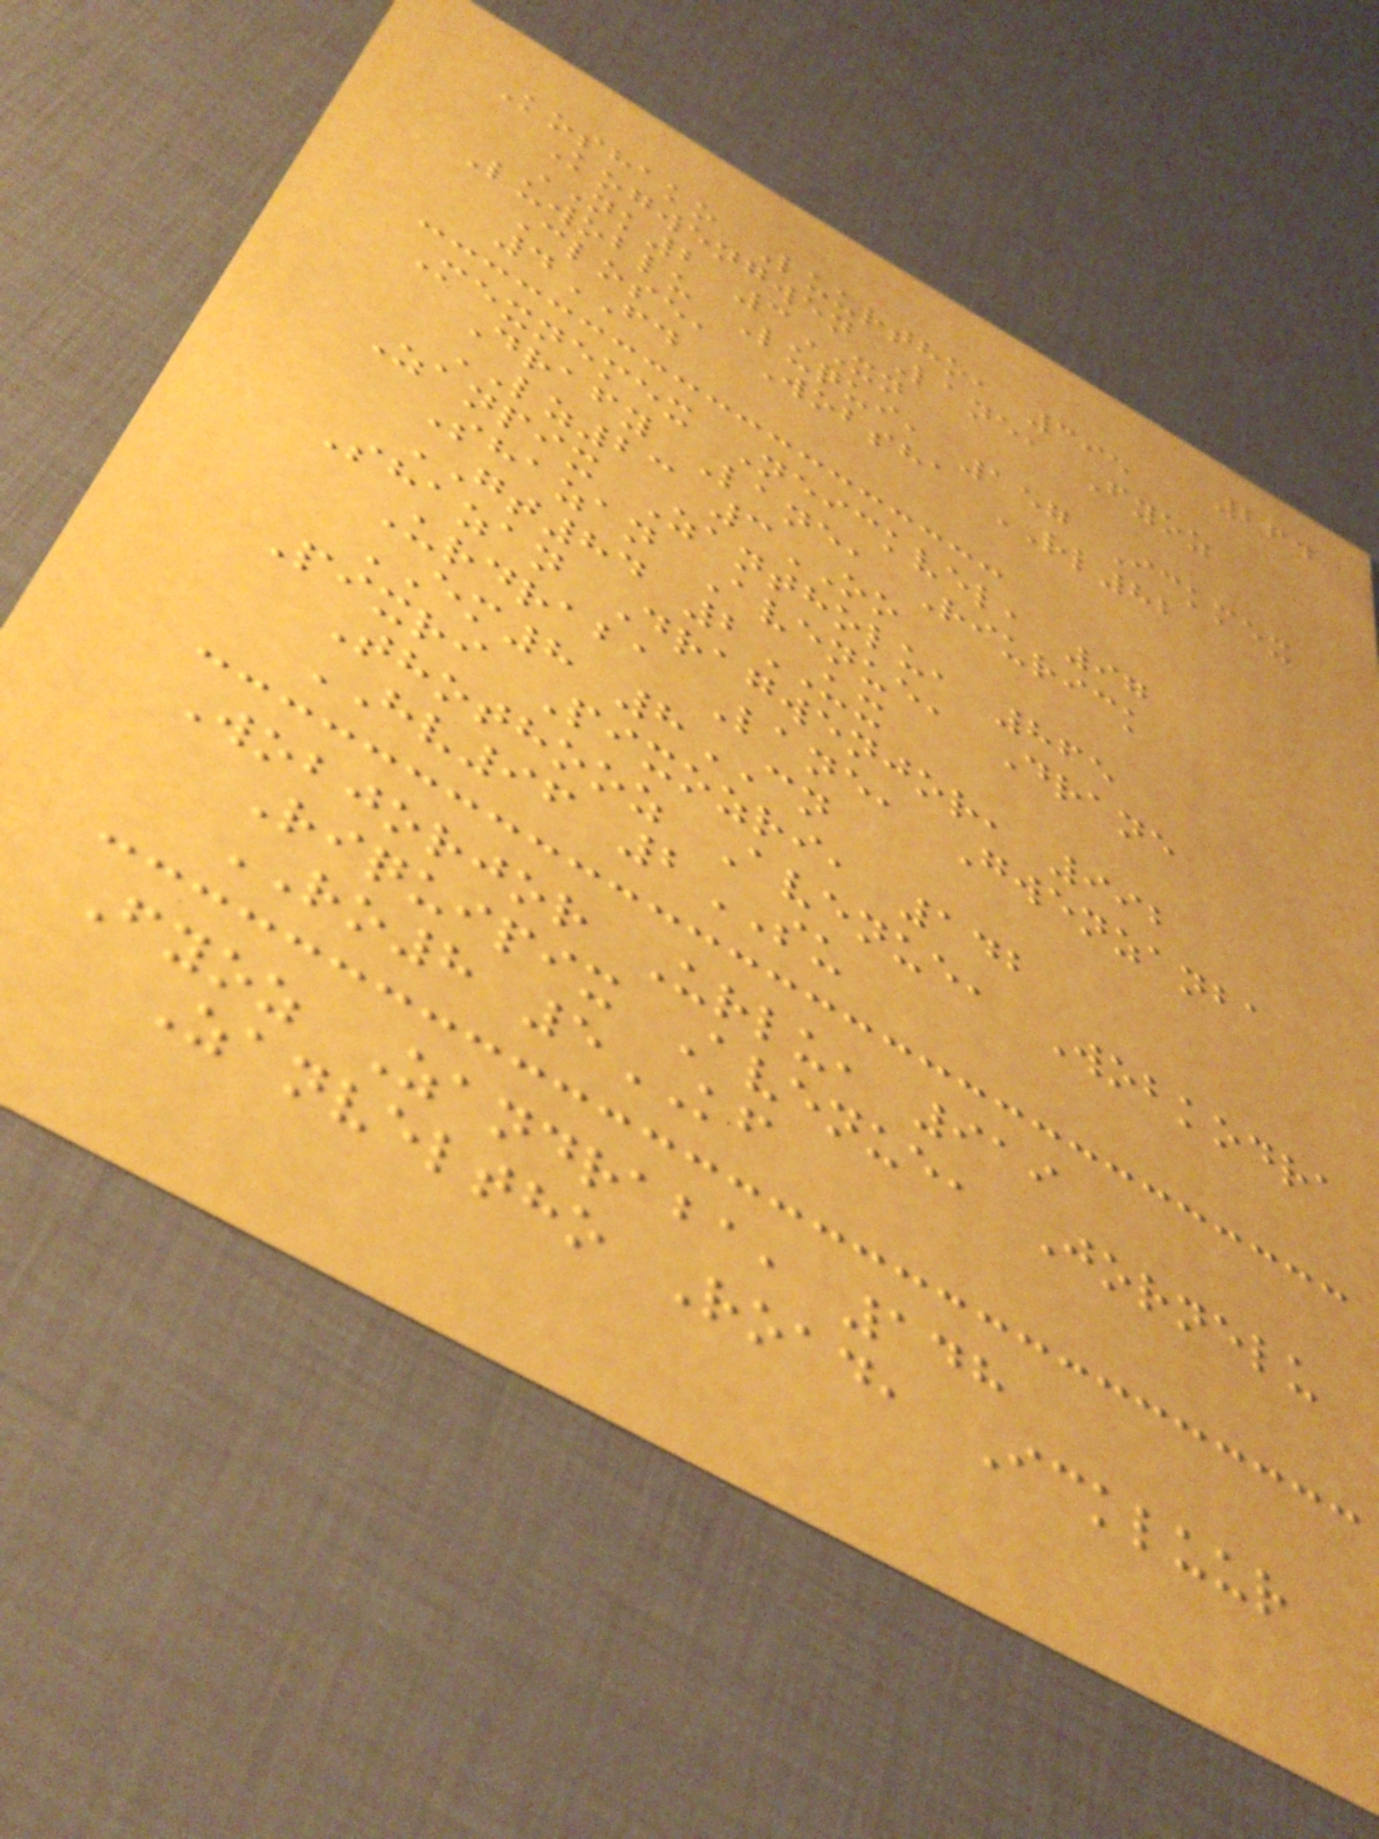264
Koshako Luurtho, 395
Kogwengwen Lane, Fyoz
NK2 3XN
Luwoblu Luqui, 157 Ickmex
Close, Wobsha RL82
4FD
Mexnemex Neickvel, 97
Drafy Lane, Riurick
LZ23 3OO
Zanpix Zantholu, 865
Shazan Avenue, Drane
GT84 2UX
Shazan Dragwenjor, 992
Urdraba Lane, Gwenzanba
EM8 8CN
Pixri Pixozri, 142
Thothooz Avenue, Wobkodra
HV96 2SU
Wobjorjor Urlu, 919
Riquipix Avenue, Jornelu
RO8 5KF
Fyoz Zandraba, 148
Zanveltho Road, Ickluur
